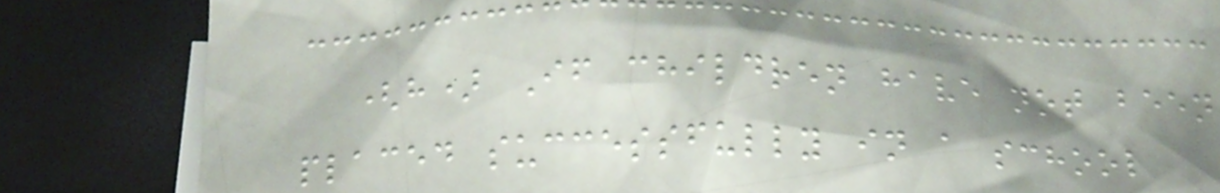(h) If children have not been
placed successfully in a school
